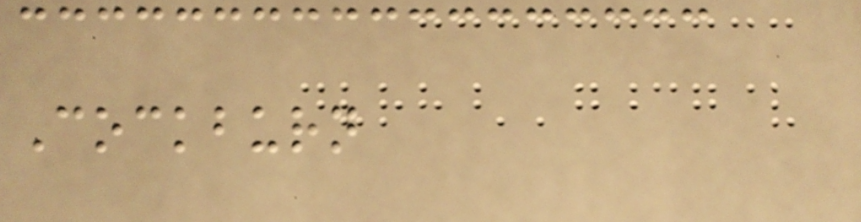Cockburn
